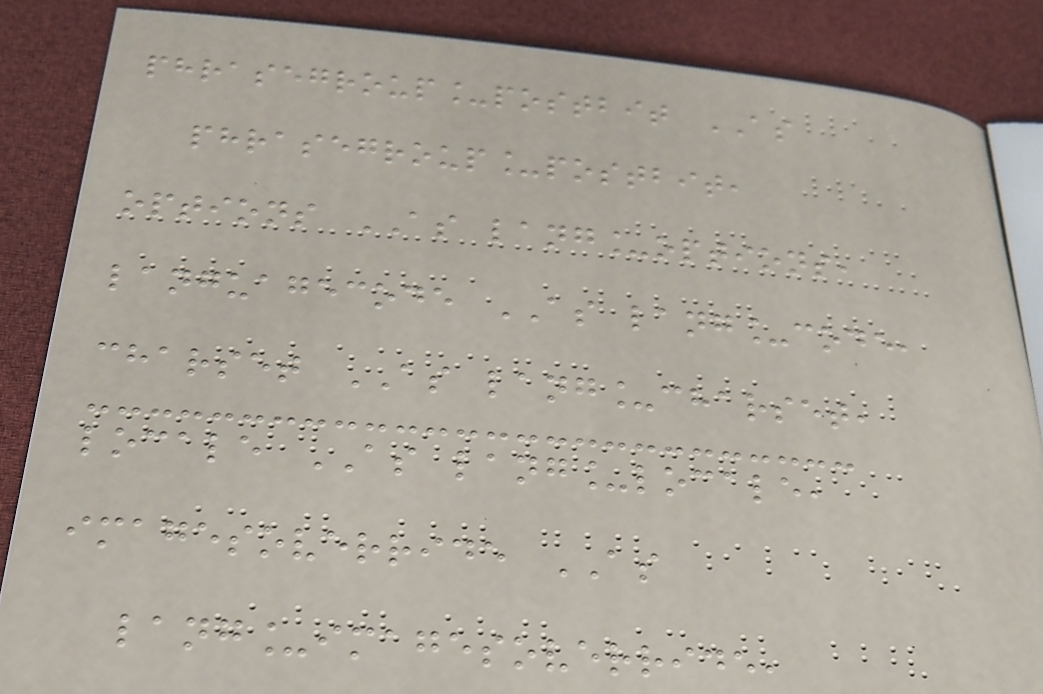phrasegroup_postbit AS
phrasegroup_postbit,
options AS lang_options,
languagecode AS lang_code,
charset AS lang_charset,
locale AS lang_locale,
imagesoverride AS
lang_imagesoverride,
